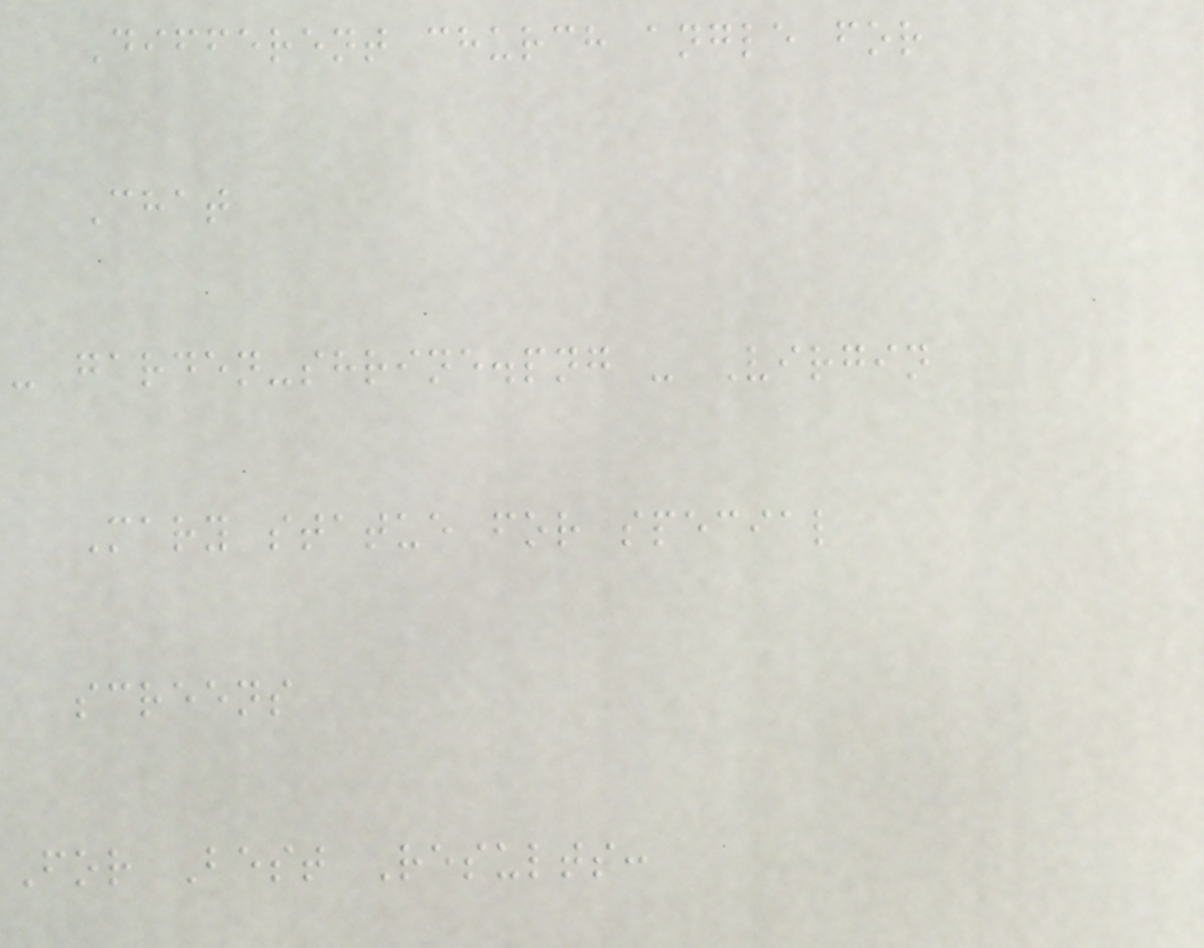Different church angle for
Chat
- garden-shrine.png - Virgin
Mary statue for special
screens
For Best Results:
